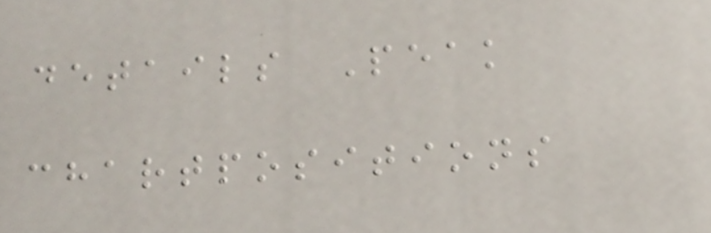details Peak
chartpositions
